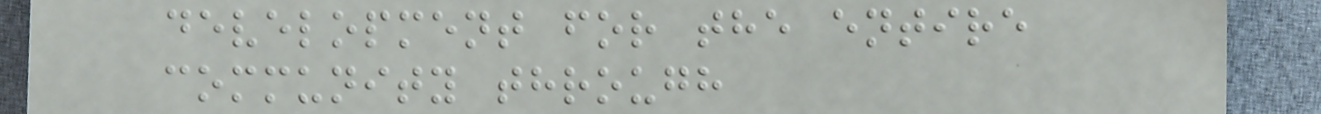development for the entire
community through
